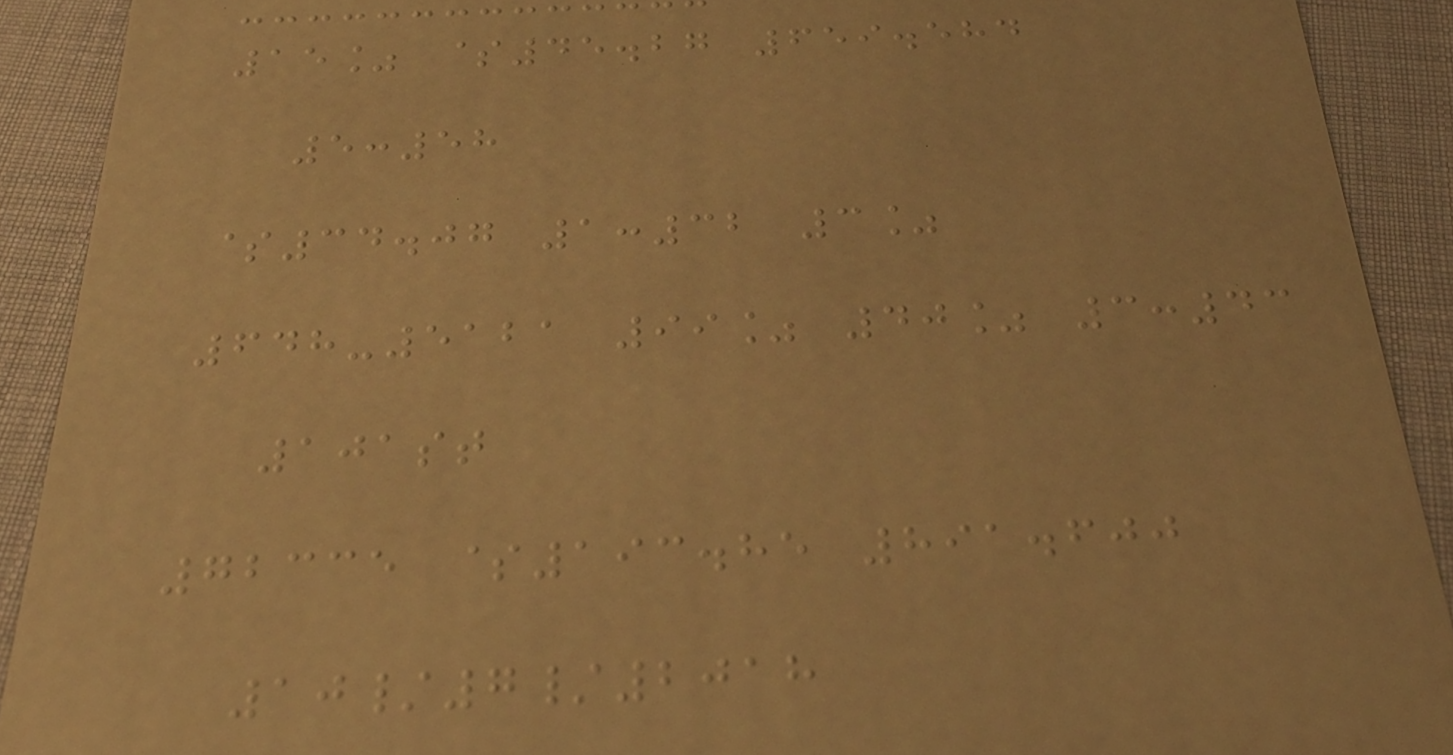15% $45.27 659.584
5:58
$34.07 1:32 3%
648-5121 99% 40% 3:43
101st
72335 $193.85 891.600
10/7/2018
